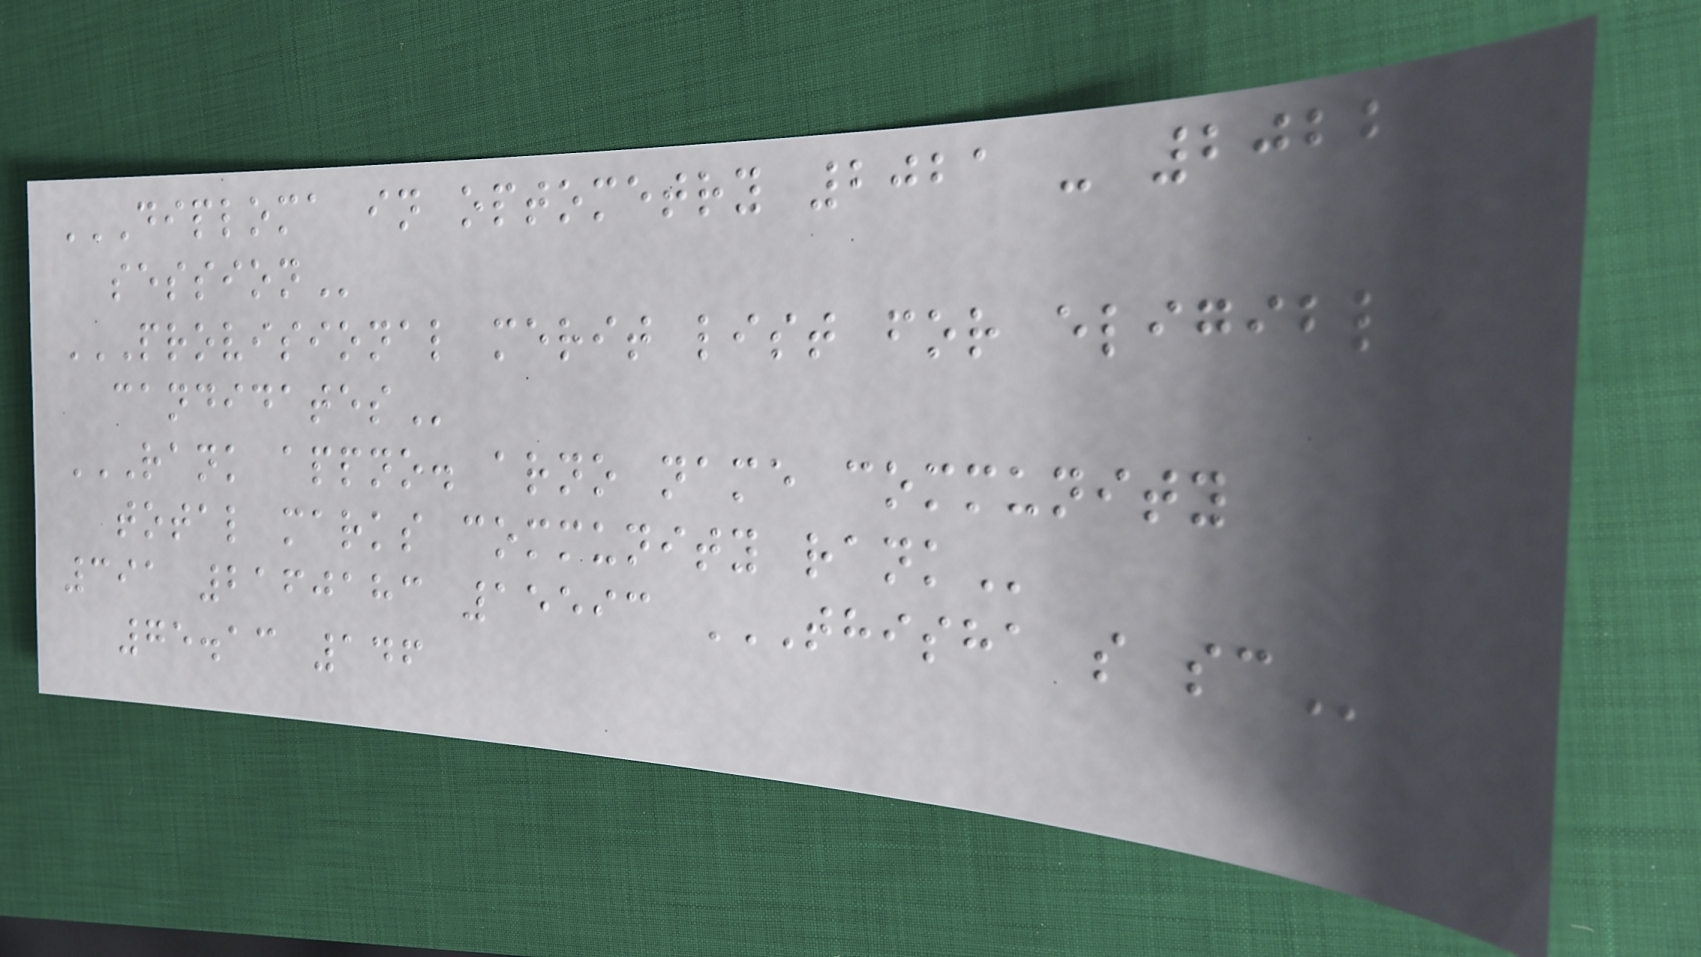DIPLOMA IN OPTOMETRY 2021 - 2022
SESSION
PROVISIONAL MERIT LIST FOR ELIGIBLE
CANDIDATES
RANK APPNO. ARNO NAME COMMUNITY
TOTAL MARKS COMMUNITY RANK
391 2160183 15593 THISHA S SC
75.13 146
